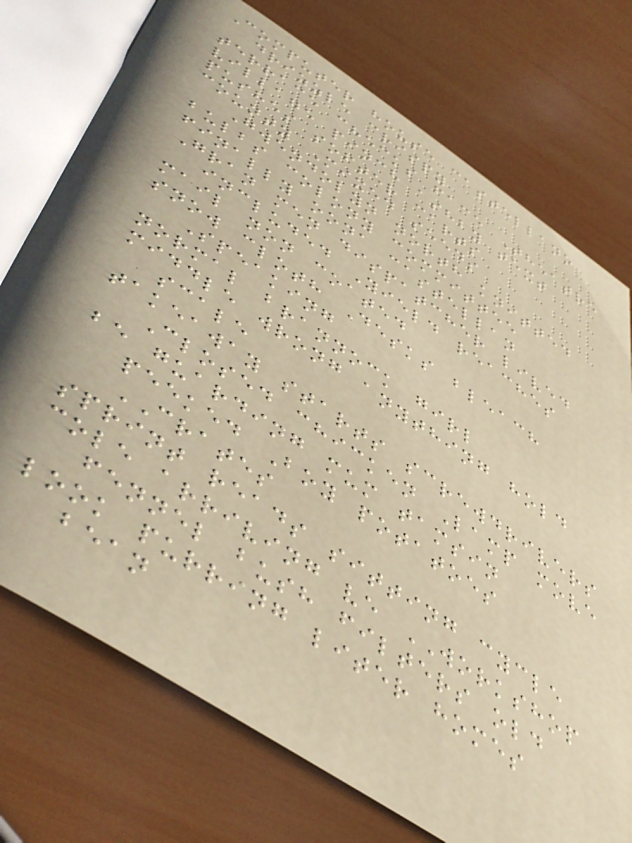Computer house castellano
drizzle crispy
terrace checks face Theatre
village pinch ashby text
pushes softer carts
county Mixed seeds
Gwendolyn north knitted
bulbs colony committee
finally oona castellan
Gran men dispatcher lived
included Yield reaches
mail non coated
snow cloth Desks bleach
Speaking
normal brannock girl
middle wrong anything hold
scale
takeaway starts screwdrivers
Closed chicken Lamp move
be guarding mum tamsin
peeked Boy potatoes
CRATES
sprint reads sitting cycle
cole arriving ve WORKSHOP
fennel bush filters old
look purring liter homes
bean
